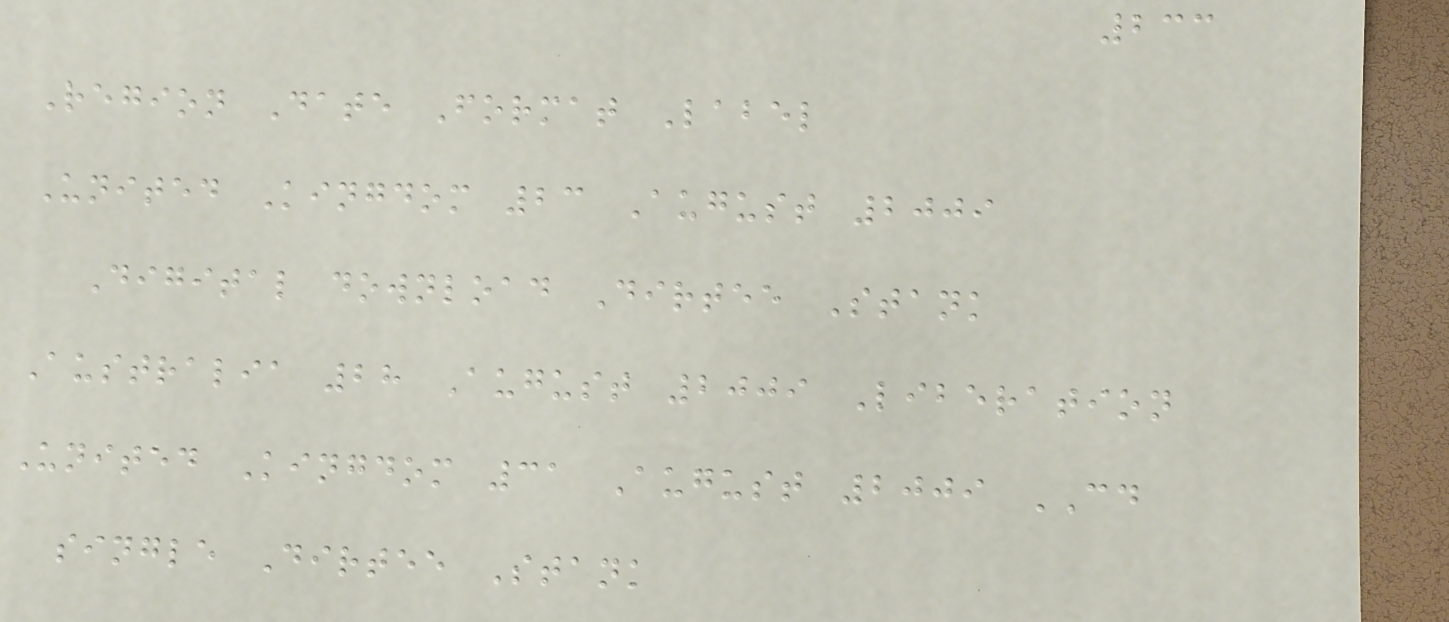233
Region Date Format Label
United Kingdom 23 August 2009
Digital download Dirtee Stank
Australia 28 August 2009 Liberation
United Kingdom 31 August 2009 CD
single Dirtee Stank
